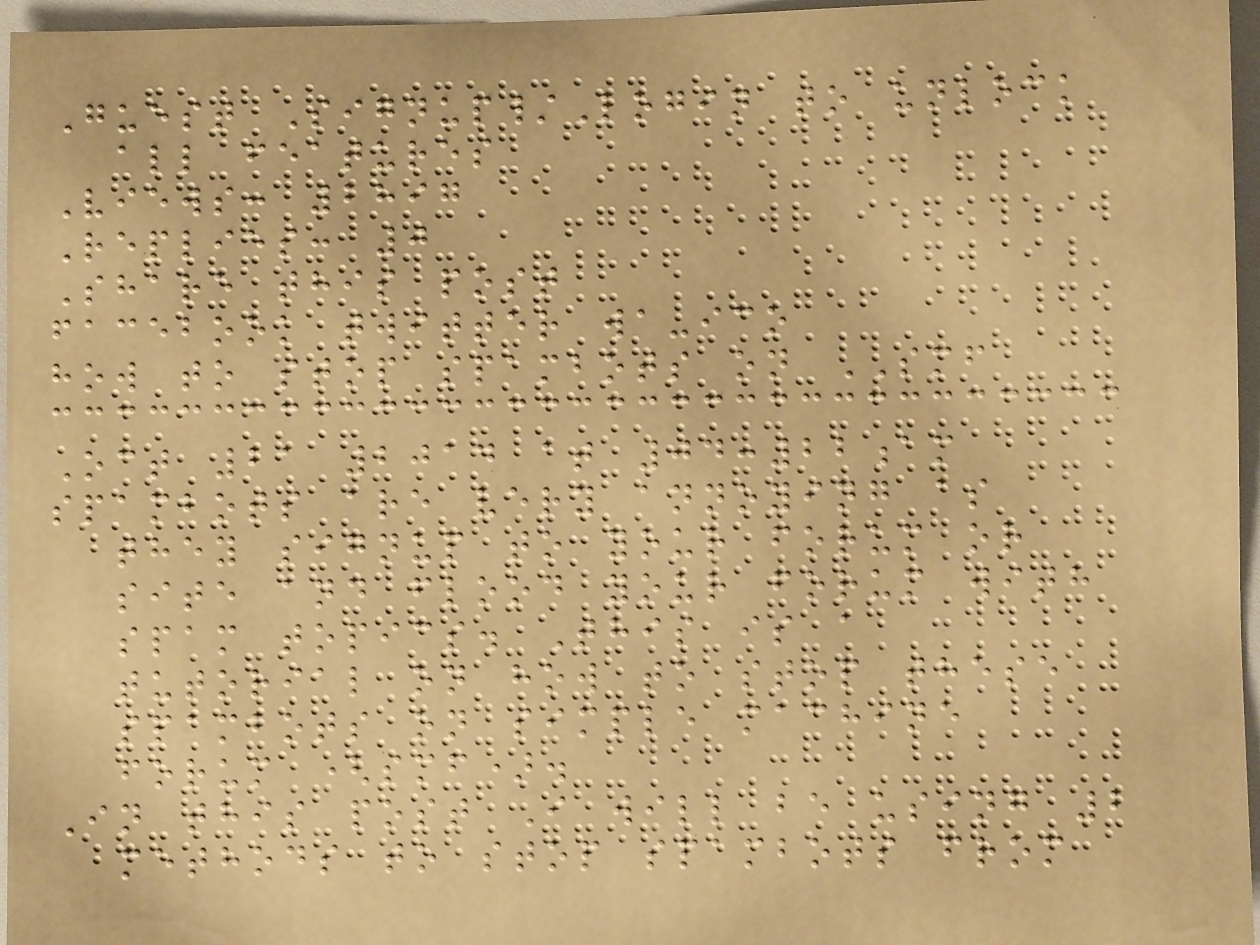Guest Signup/Login to unlock
all features
Views: 2897
Replies: 0
Share this post
facebook twitter wa-ico
how to stop spambots on SMF
Oct 21 2014 at 04:22am
spambots are very annoying as
they signup to your forum or
site and flood your forum with
spam topics. This is a
tutorial on how to stop these
spambots on simple machine
forum (smf).
In this post I will be using 2
methods to stop spambots from
